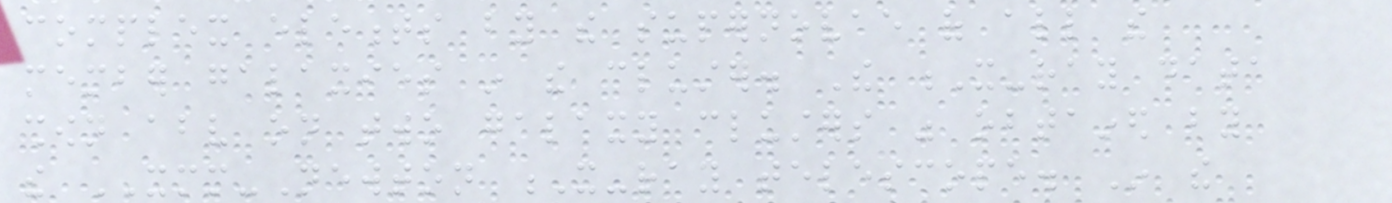complex elements by the supernovae of all the
member galaxies in the cluster. The X-ray data
shown above on two galaxy clusters was obtained by
the XMM-Newton X-ray telescope. In the
